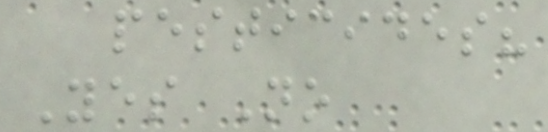pesticides?
Yes No
